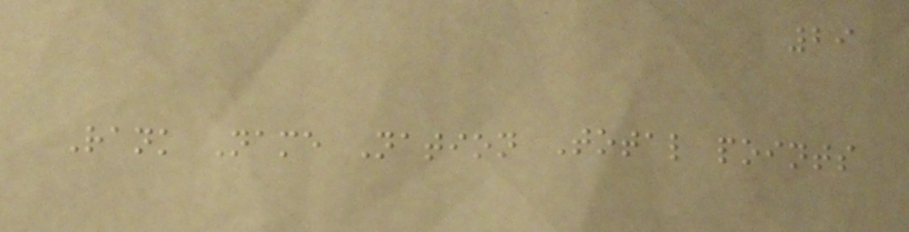29
Rank Name Nation Total points
